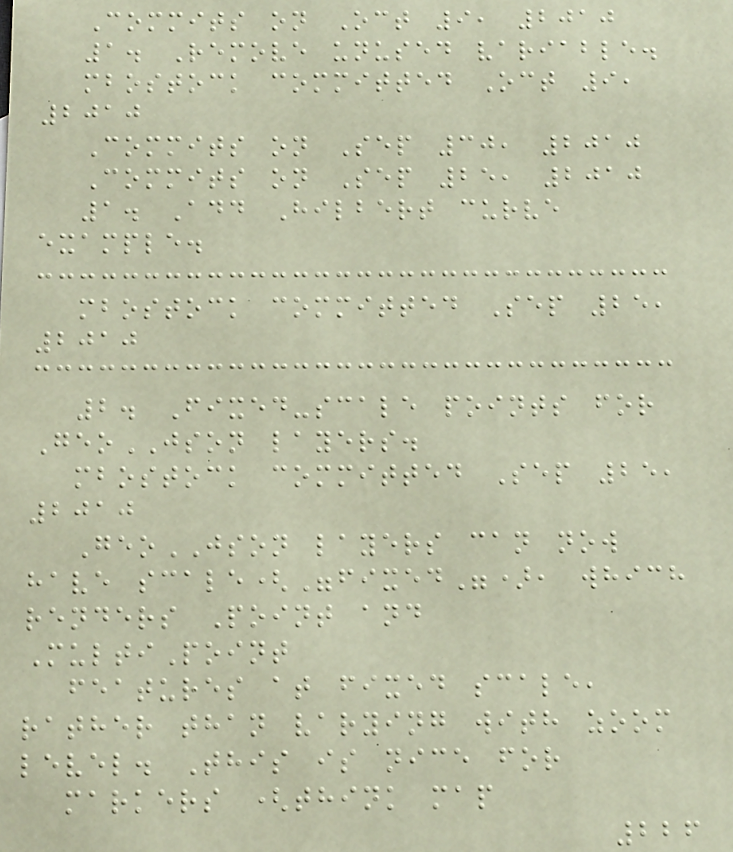Commits on Oct 9, 2010
1. Remove unused variable.
mbostock committed Oct 9,
2010
Commits on Sep 30, 2010
Commits on Sep 25, 2010
1. Add Hilbert curve
example.
mbostock committed Sep 25,
2010
2. Fixed-scale points for
GeoJSON layers.
mbostock committed Sep 25,
2010
GeoJSON layers can now
have scale("fixed"), which
renders Point and
MultiPoint
features at fixed scale,
rather than varying with zoom
level. This is nice for
markers (think map
226
